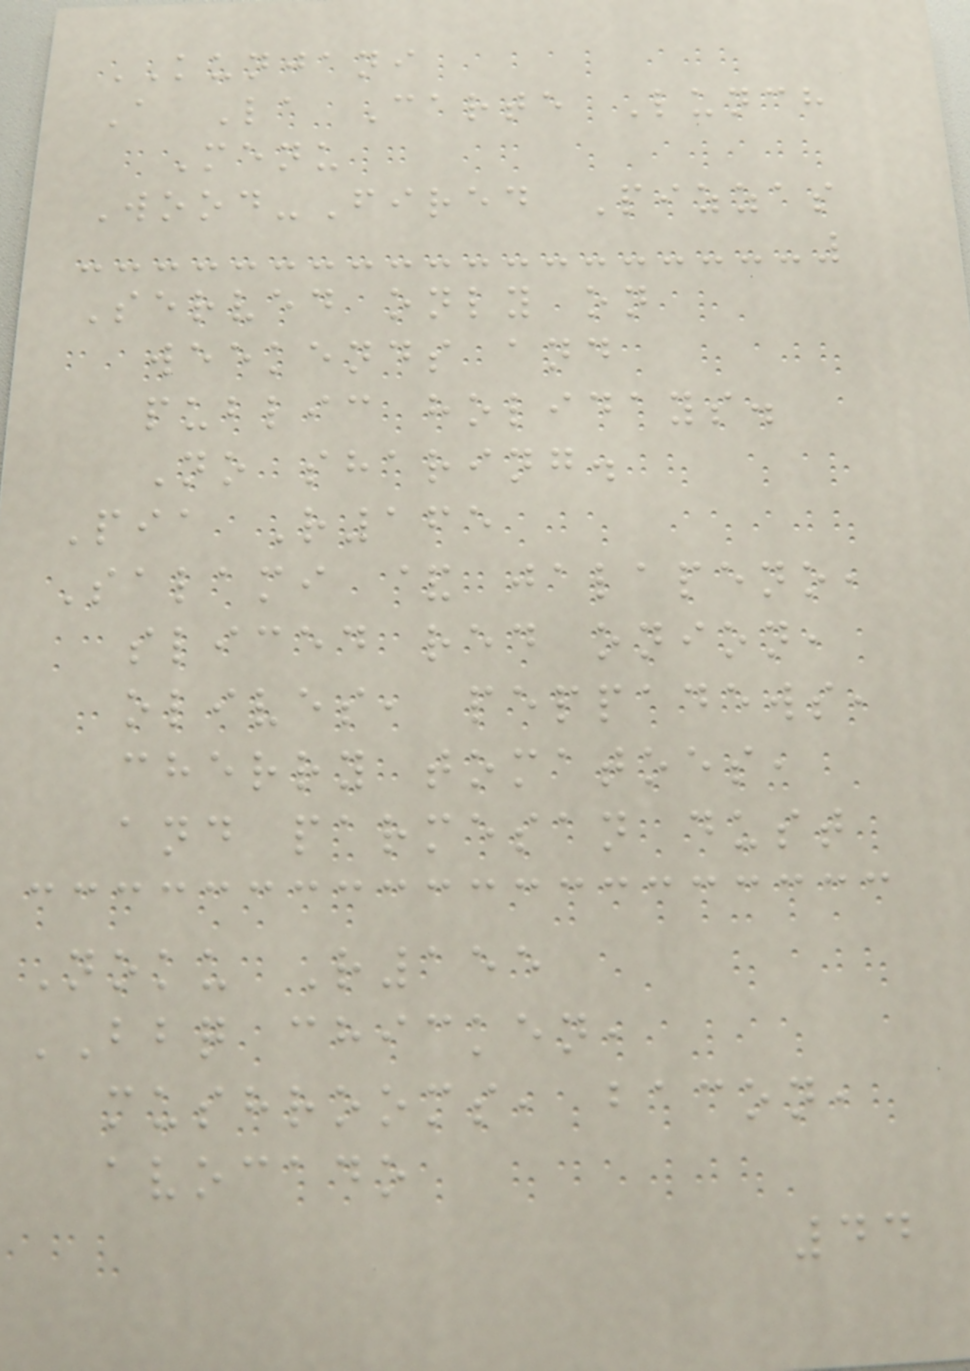KUNJANI
A La Carte Lunch
Menu
Wood-Fired Pizzas
Served only on
weekends and
public holidays.
No sharing.
Pia R165
Salami & jalapeno,
sliced red onion,
olives, peppadews,
cherry tomatoes,
and parmesan dust
Noku R155
BBQ chicken,
mushrooms, bacon,
avocado
44
